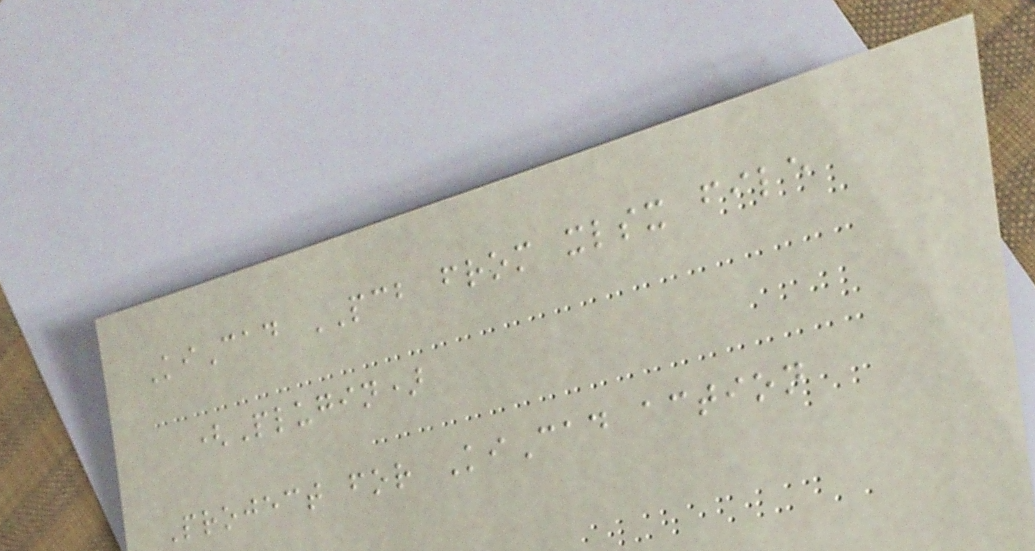KiCad PCB from xlsx file
(Plugin)
Project for KiCad action
